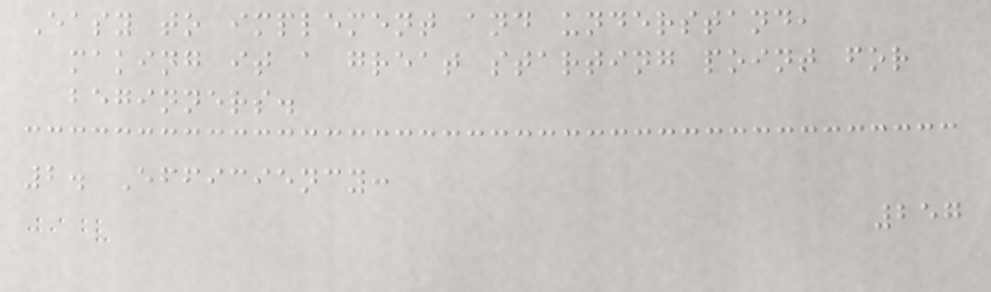Easy to implement and understand,
making it a great starting point for
beginners.
2. Efficiency:
257
